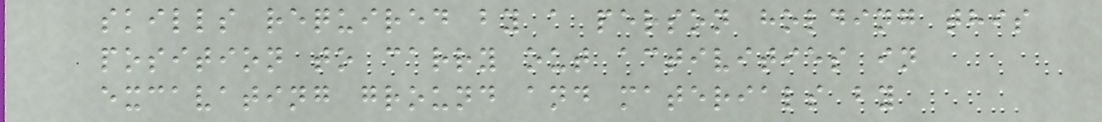skills required by a person holding this
position to carry out activities in
excavating ground and materials by
